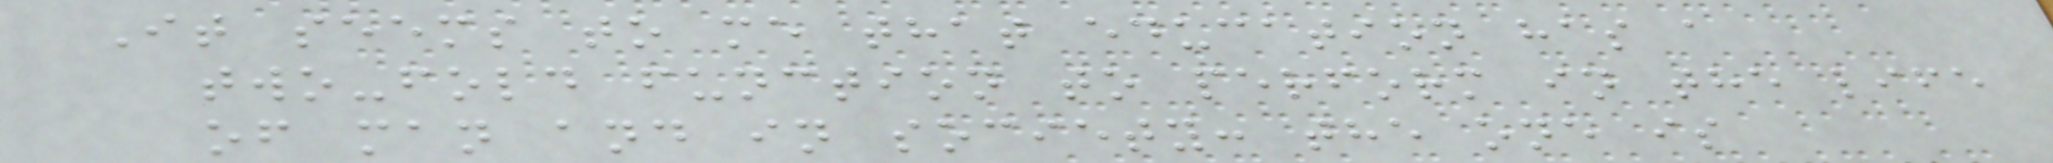It seems to me that education has a
two-fold function to perform in the life
of man and in society: the one is
